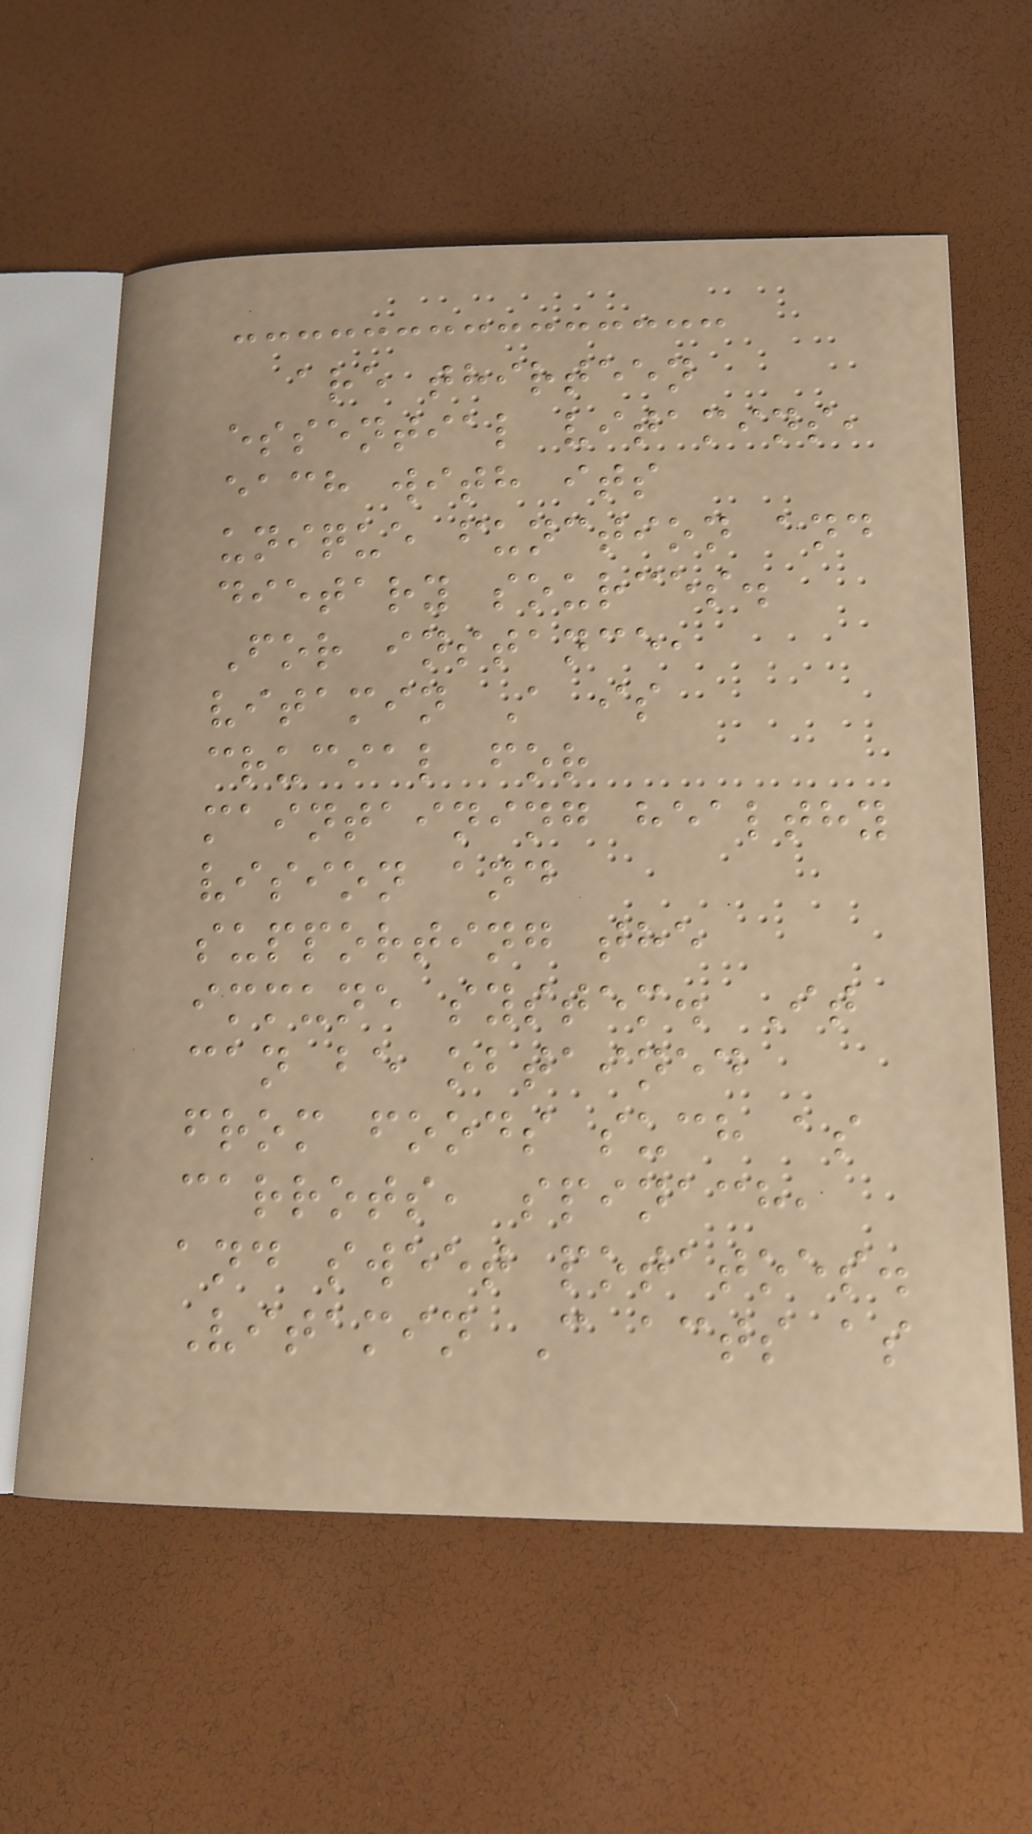are thirteen
essential vitamins,
each with its
unique function and
dietary sources.
For instance,
vitamin A is
crucial for
maintaining healthy
vision and
supporting the
immune system. It
can be obtained
from foods such as
carrots, spinach,
and sweet potatoes.
Vitamin C acts as
